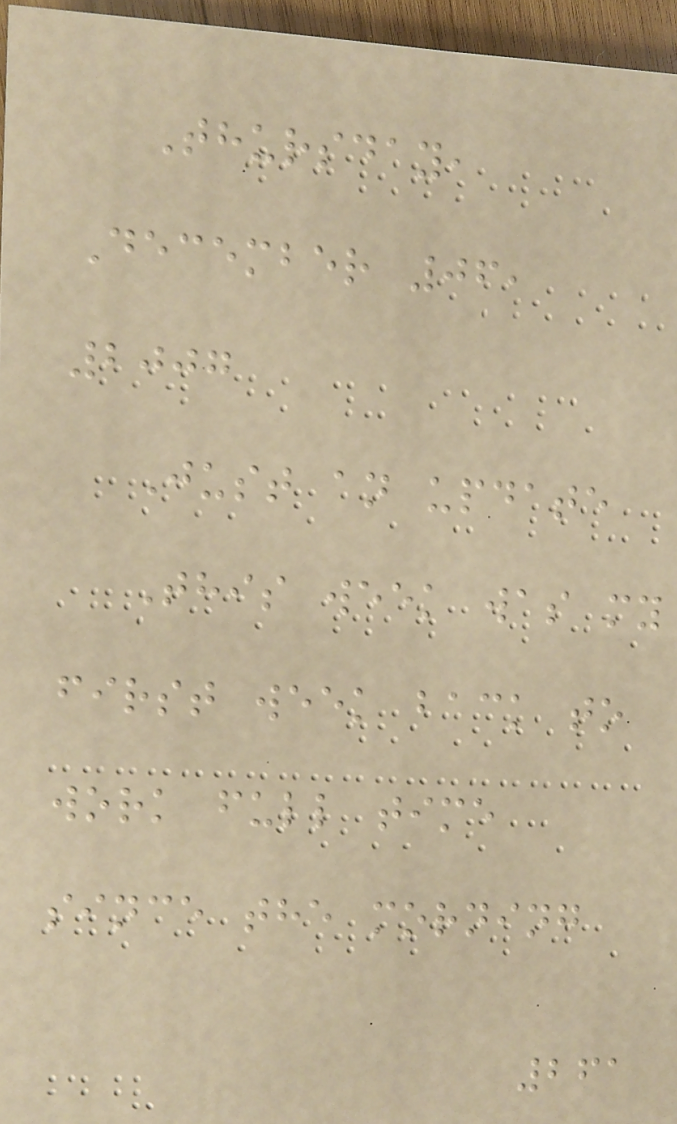Thursday,
December 06,
2007
Just an update
This week was my
first week back to
work full time
since the morning
261
